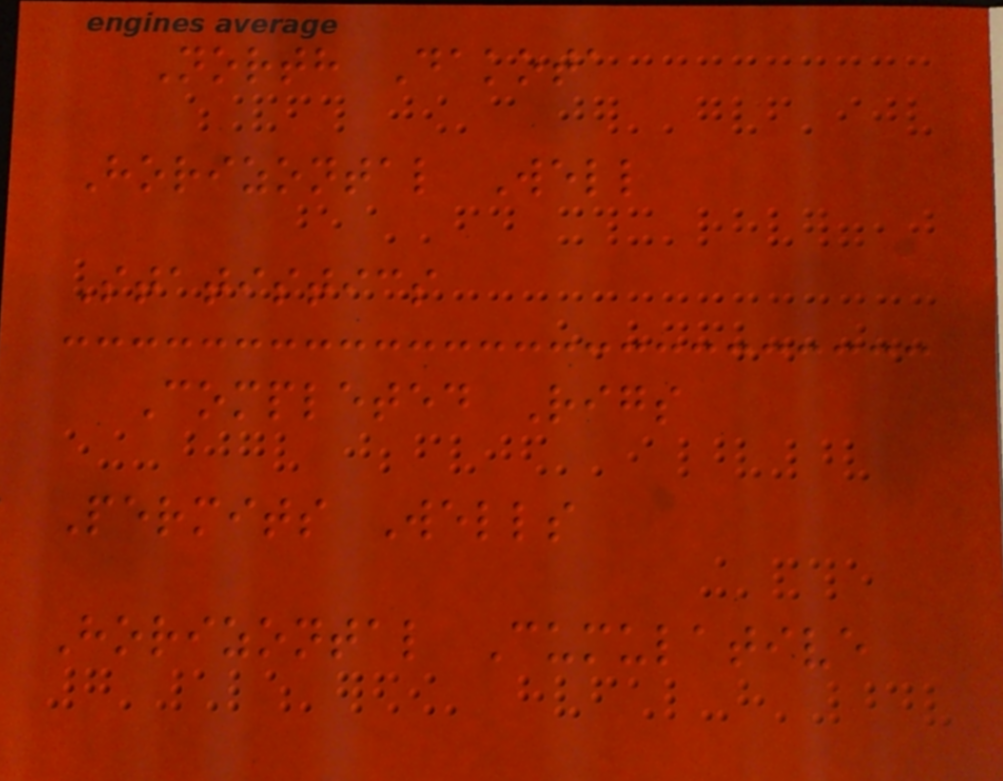North Dakota
Horizontal Well
Statistics
Completed Rigs
Permits Wells
Horizontal Cumulative
